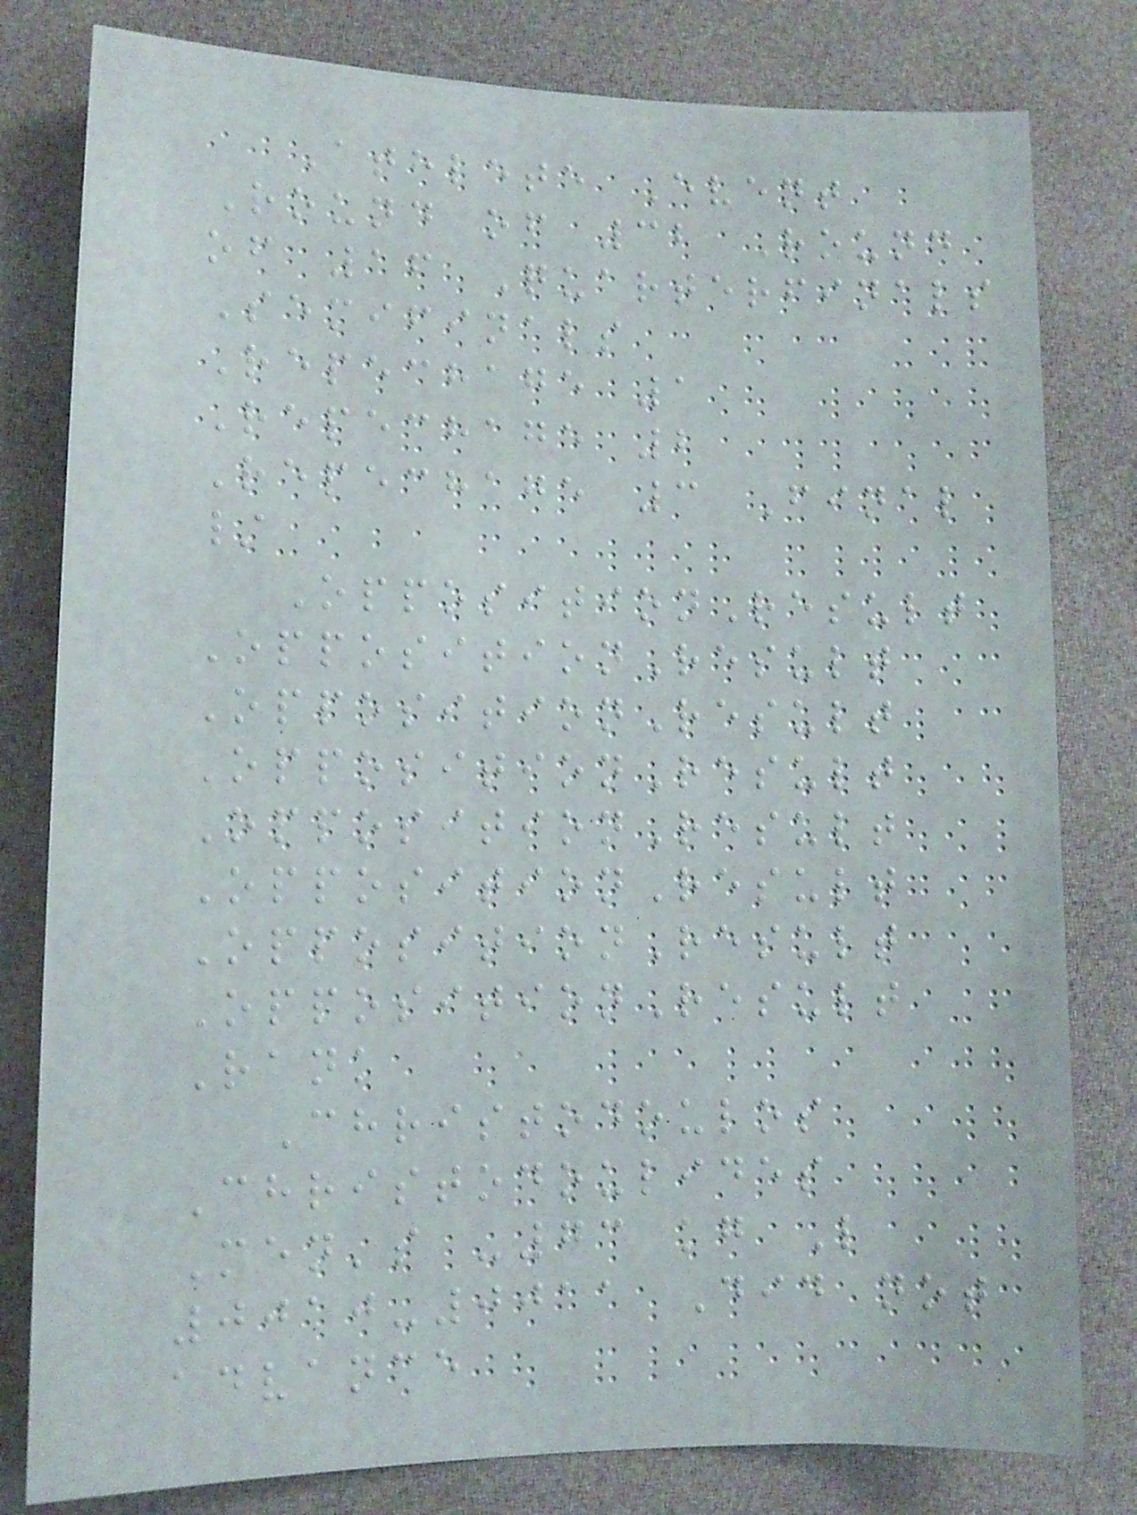Athlete Event
Round of 32 Round
of 16 Quarterfinals
Semifinals
Repechage 1
Repechage 2
Repechage 3 Final
/
OppositionResult
OppositionResult
OppositionResult
OppositionResult
OppositionResult
OppositionResult
OppositionResult
OppositionResult
Rank
Christodoulos
Christodoulides
Men's -73 kg L
0010-0011 Did not
advance
